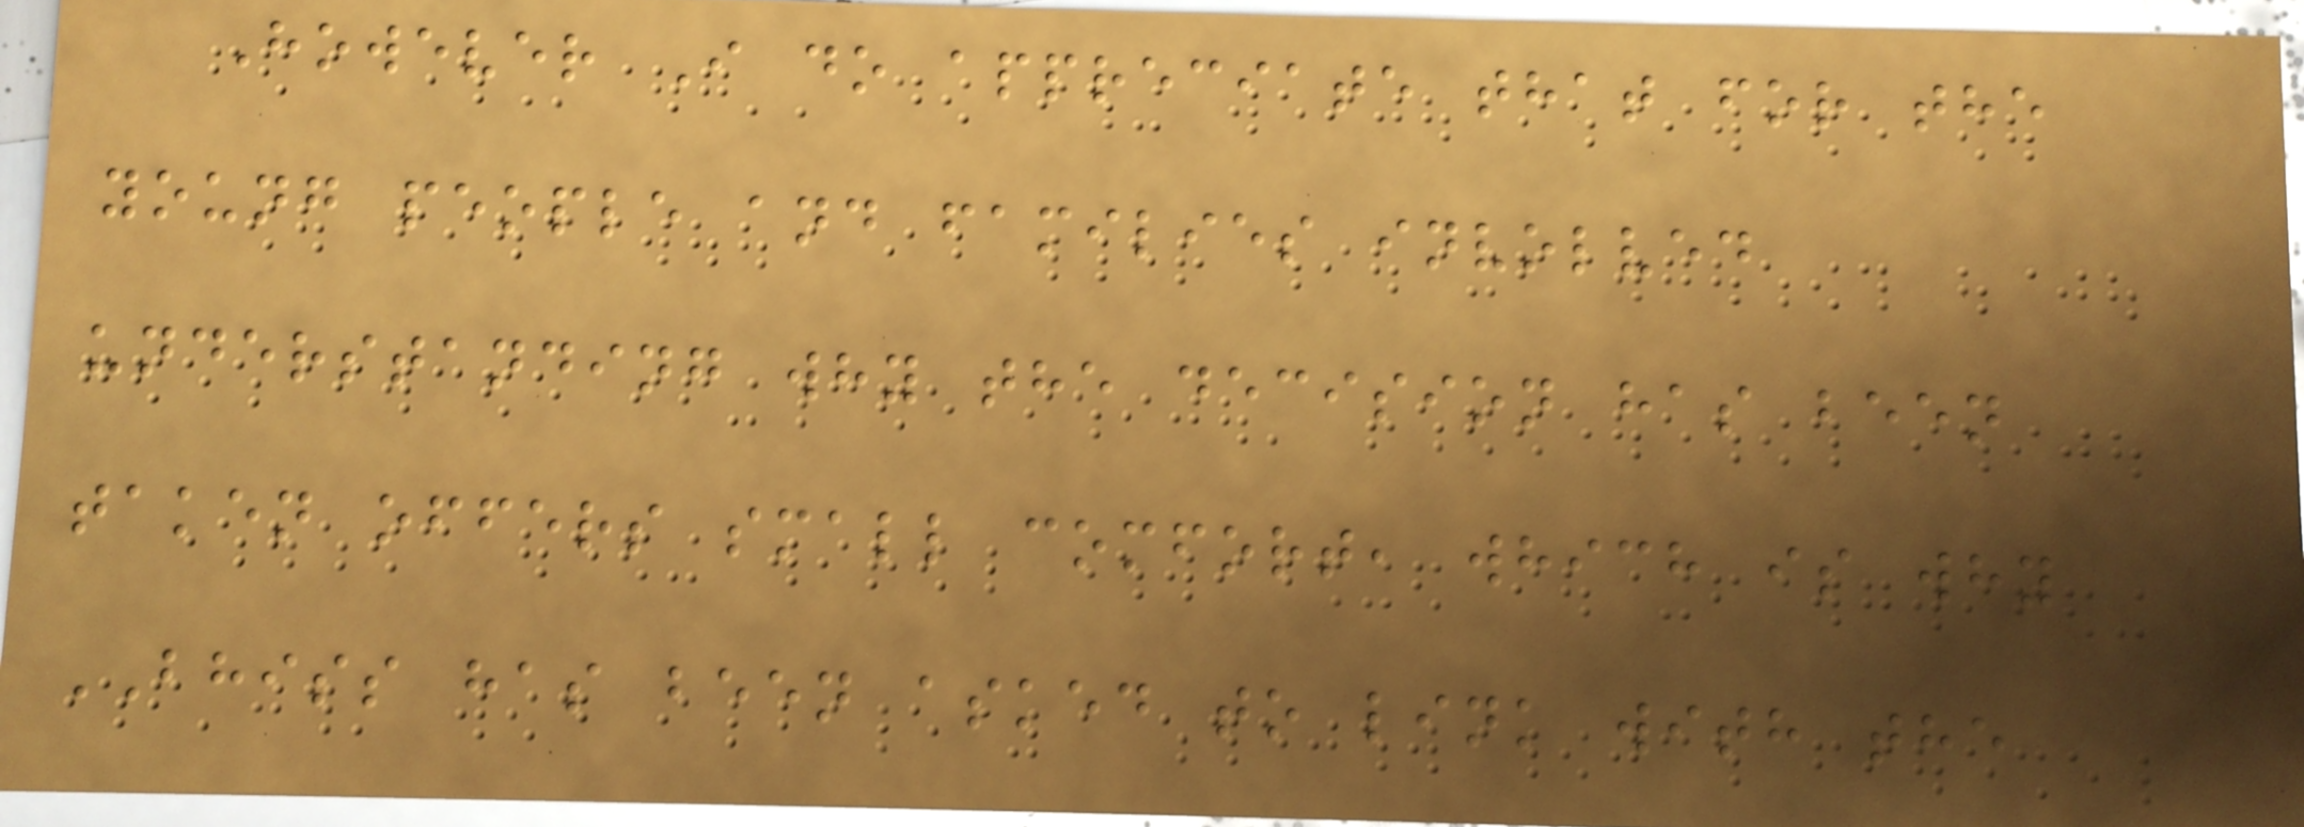However I do appreciate that for the
young people and families involved
understanding why the decision has been
taken offers small comfort, which is why
BHISS has been asked to link with the
